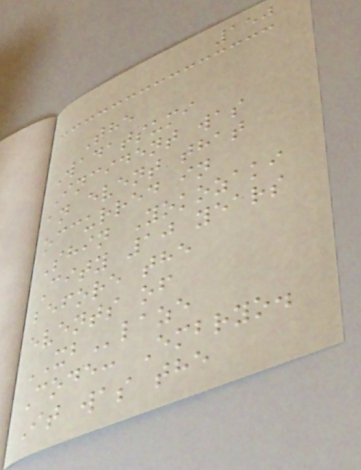150
The
Wadatsumi
Incident was
an event that
occurred in
Shin Yokozaki
City 10 years
before the
events of
XBlaze
Code: Embryo.
It was the
